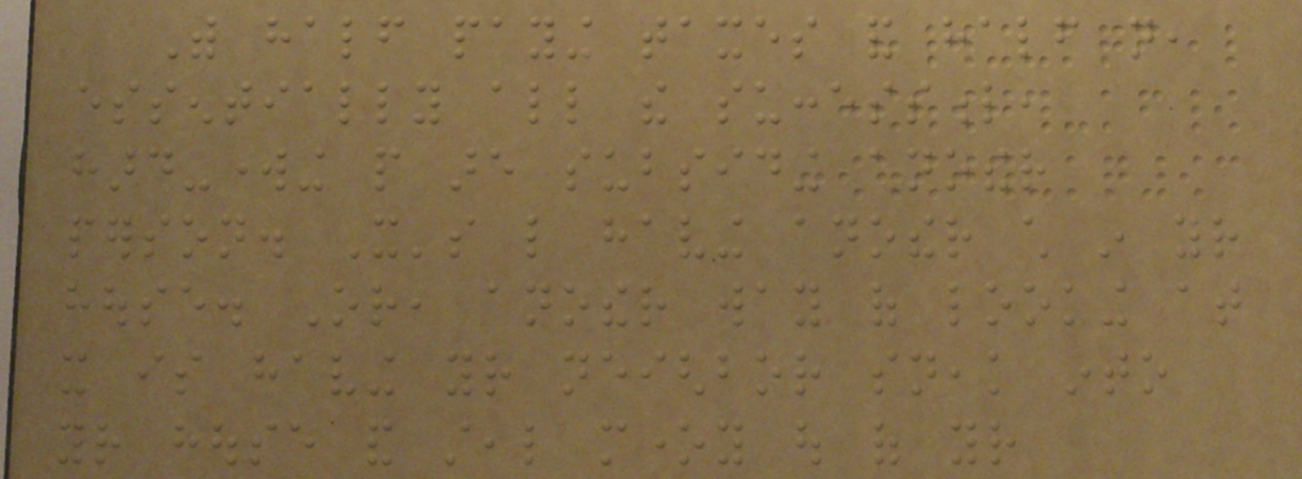With half paying taxes and half not,
essentially all the successful,
hard-working people are subsiding another
person. It's like having another child in your
house. Or, another way of looking at
it is having your neighbor sneak into
your house and steal money out of your
